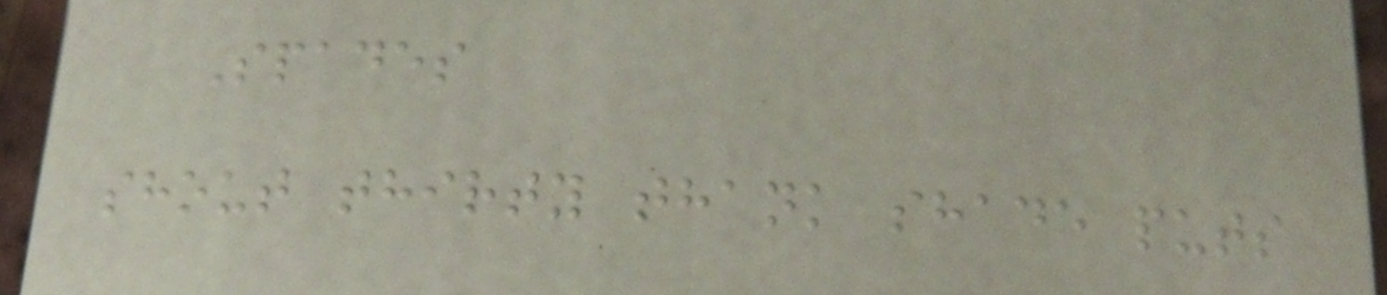Spades
shout thirty thank shade puts
